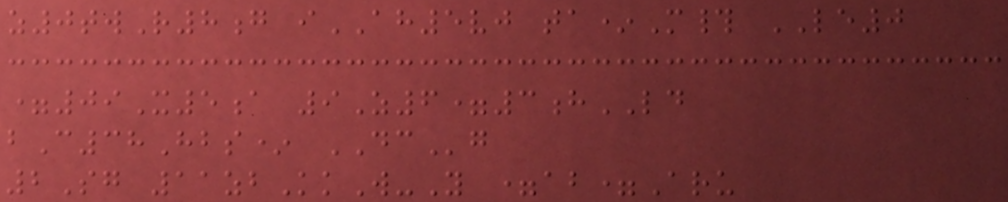z0twR8g iAH5vj ta*M# LE0
=09X5a 9Z6=3hLD
bC38Hbs* DCg
2Sg 11zbKkW-Y =ab=Aru
